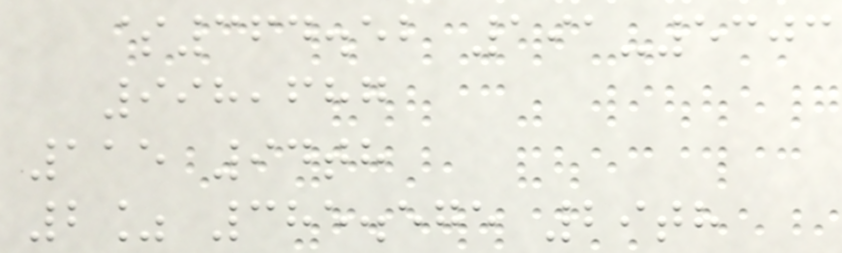$364.52 191-5303
998,687
115 94th
2% 385.575 29th
